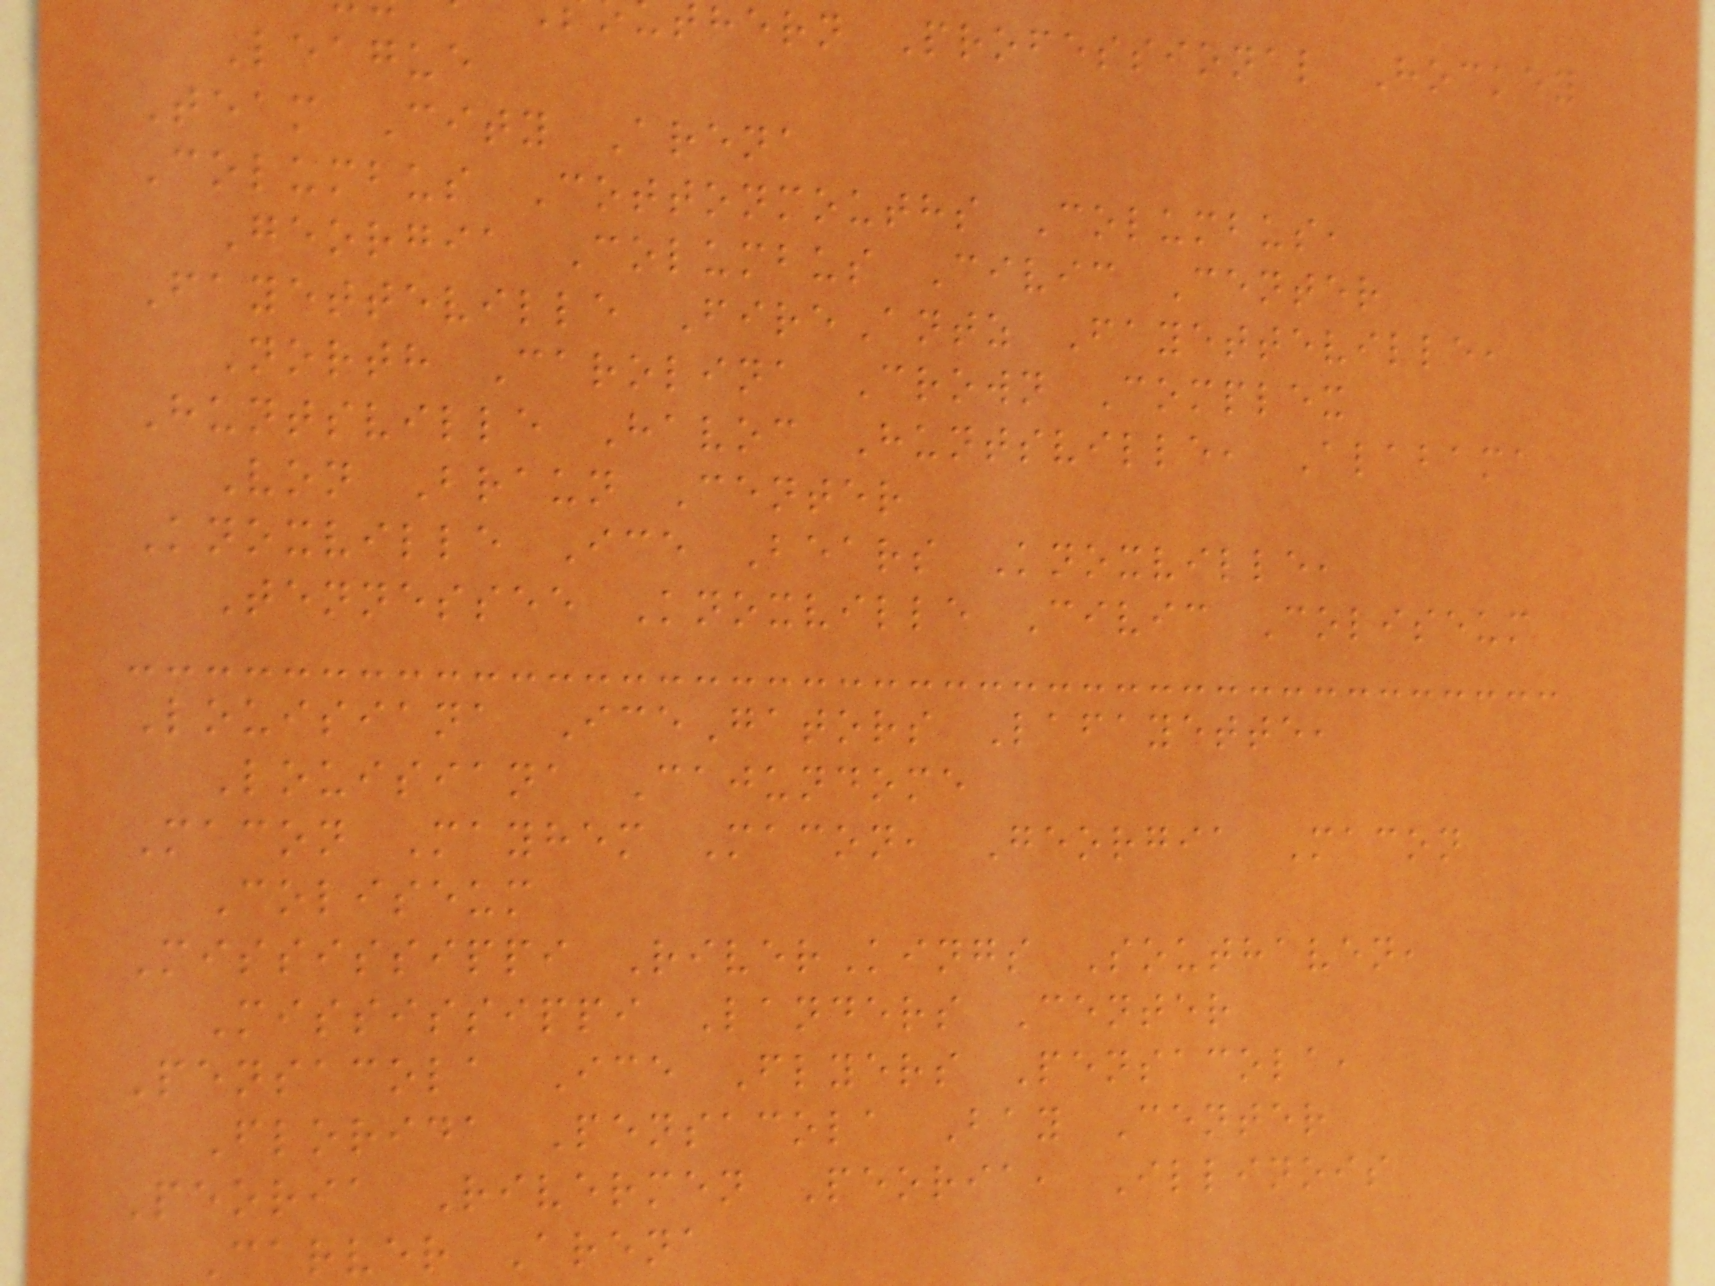thern Professional Hockey
League
Team City Arena
Columbus Cottonmouths Columbus,
Georgia Columbus Civic Center
Fayetteville FireAntz Fayetteville,
North Carolina Crown Complex
Huntsville Havoc Huntsville, Alabama
Von Braun Center
Knoxville Ice Bears Knoxville,
Tennessee Knoxville Civic Coliseum
Louisiana IceGators Lafayette,
Louisiana Cajundome
Macon Mayhem Macon, Georgia Macon
Coliseum
Mississippi RiverKings Southaven,
Mississippi Landers Center
Pensacola Ice Flyers Pensacola,
Florida Pensacola Bay Center
Peoria Rivermen Peoria, Illinois
Carver Arena
